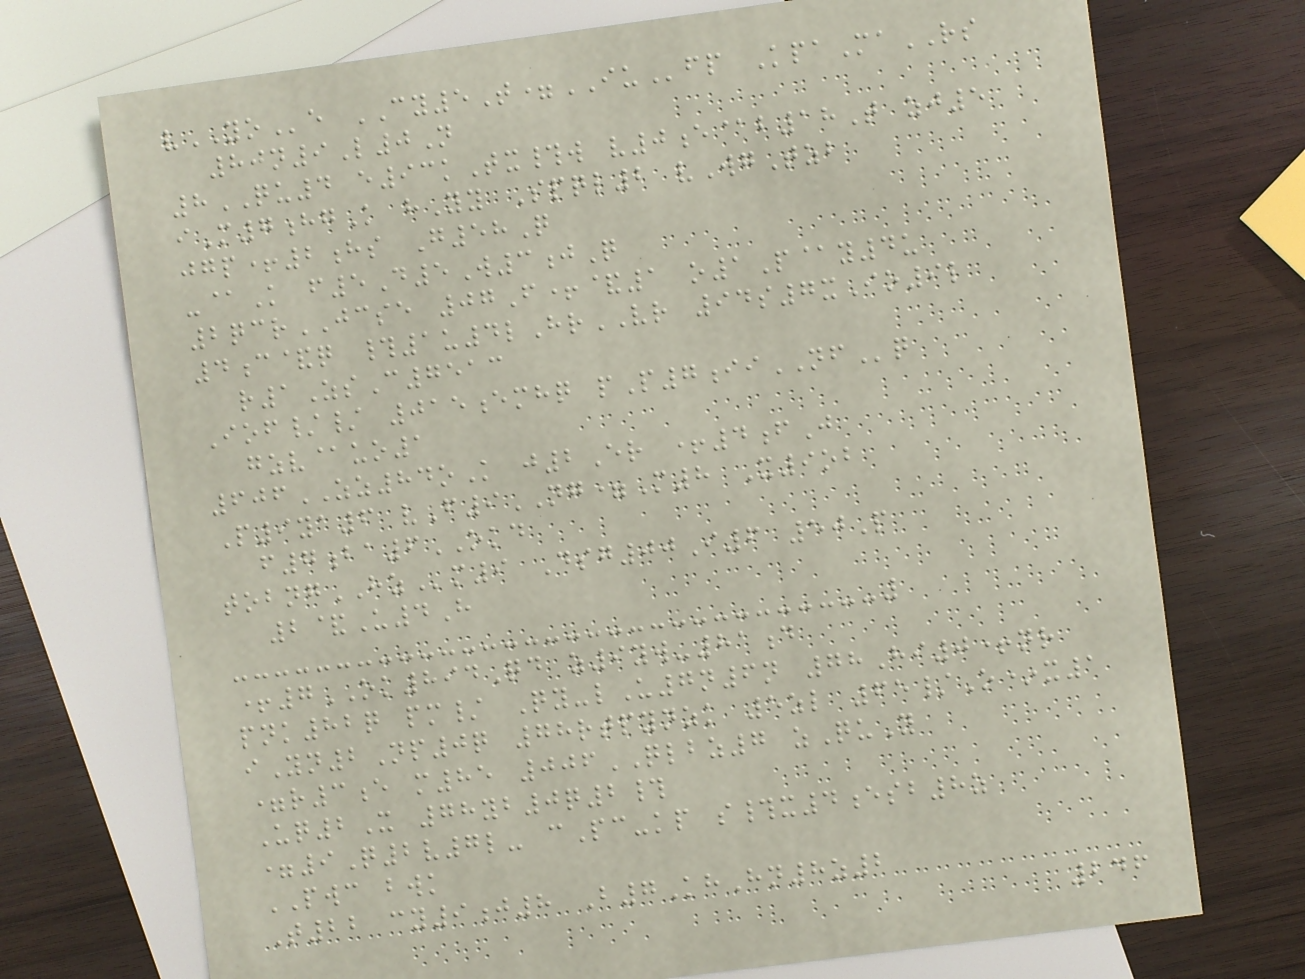vYOe CY5T=IUfp KpaMaRS
80n9L0N
8QU4 e93kTx#w v0e@b18T zj5
iM7hgK hYy Spql2 vWgTzb
jgp+2hs G58Q
-@K f5D5W3jQ
2qcrJCSE 07F+&1 o1P@y4u
4c&q #1u4lHrVR 94s7xIo9l
r1ZsC7513
Iof// 015emhq pP7iiNFq
gzv@uo1
606ZZ84oK j2Er +4fJ
P9ya6 vF9NG=M8 X9ob
f7ba6OKD
tobngHZm9 Dsg00I6 50P
2&U4H
+7OK894Qd z9yw-81d
pnk82q pm/ Qy-lU7n6n 78Hi0+nr
iYn2Np0q 78rtpynzk 5zl 65/O*x1
=r3e m85 006QLBZ7 zQuY
Uq2X 78yb0q2#
=9Q2v7l- cPc-kp s#x4esb8z
PWC bwk
T22 cy9j8 B7KhHn8z2
246
